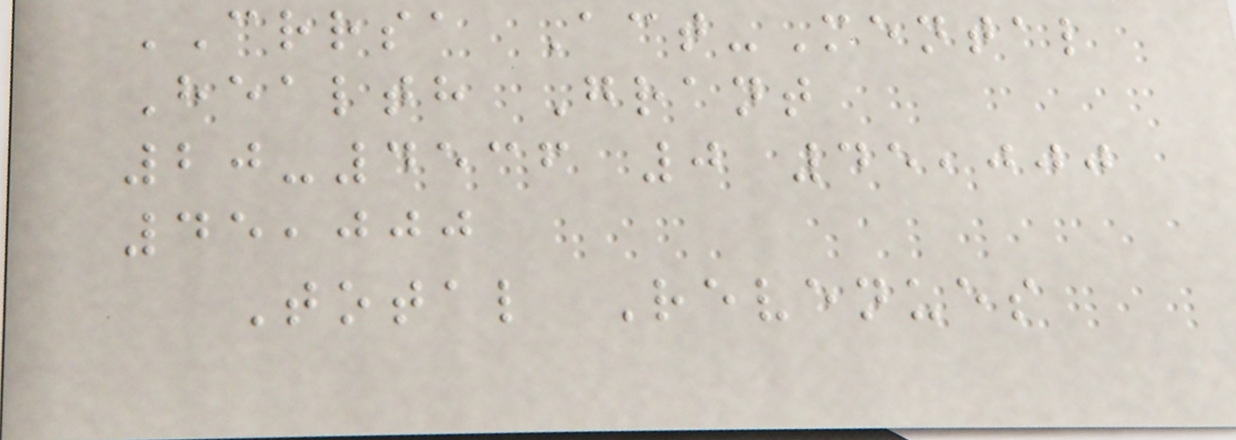CRRSA Act-Mental
Health Grant
20-4536 0 45,000
45,000
Total Revenues
